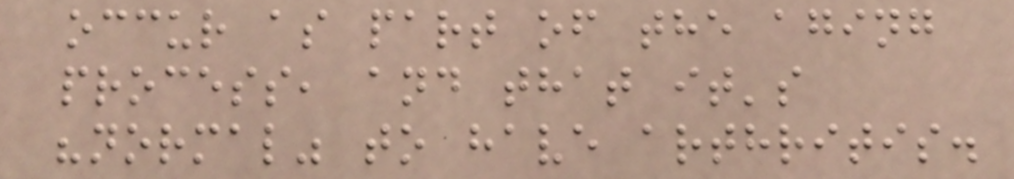occur as part of the aging
process, and that it's
"normal" to have arthritis.
